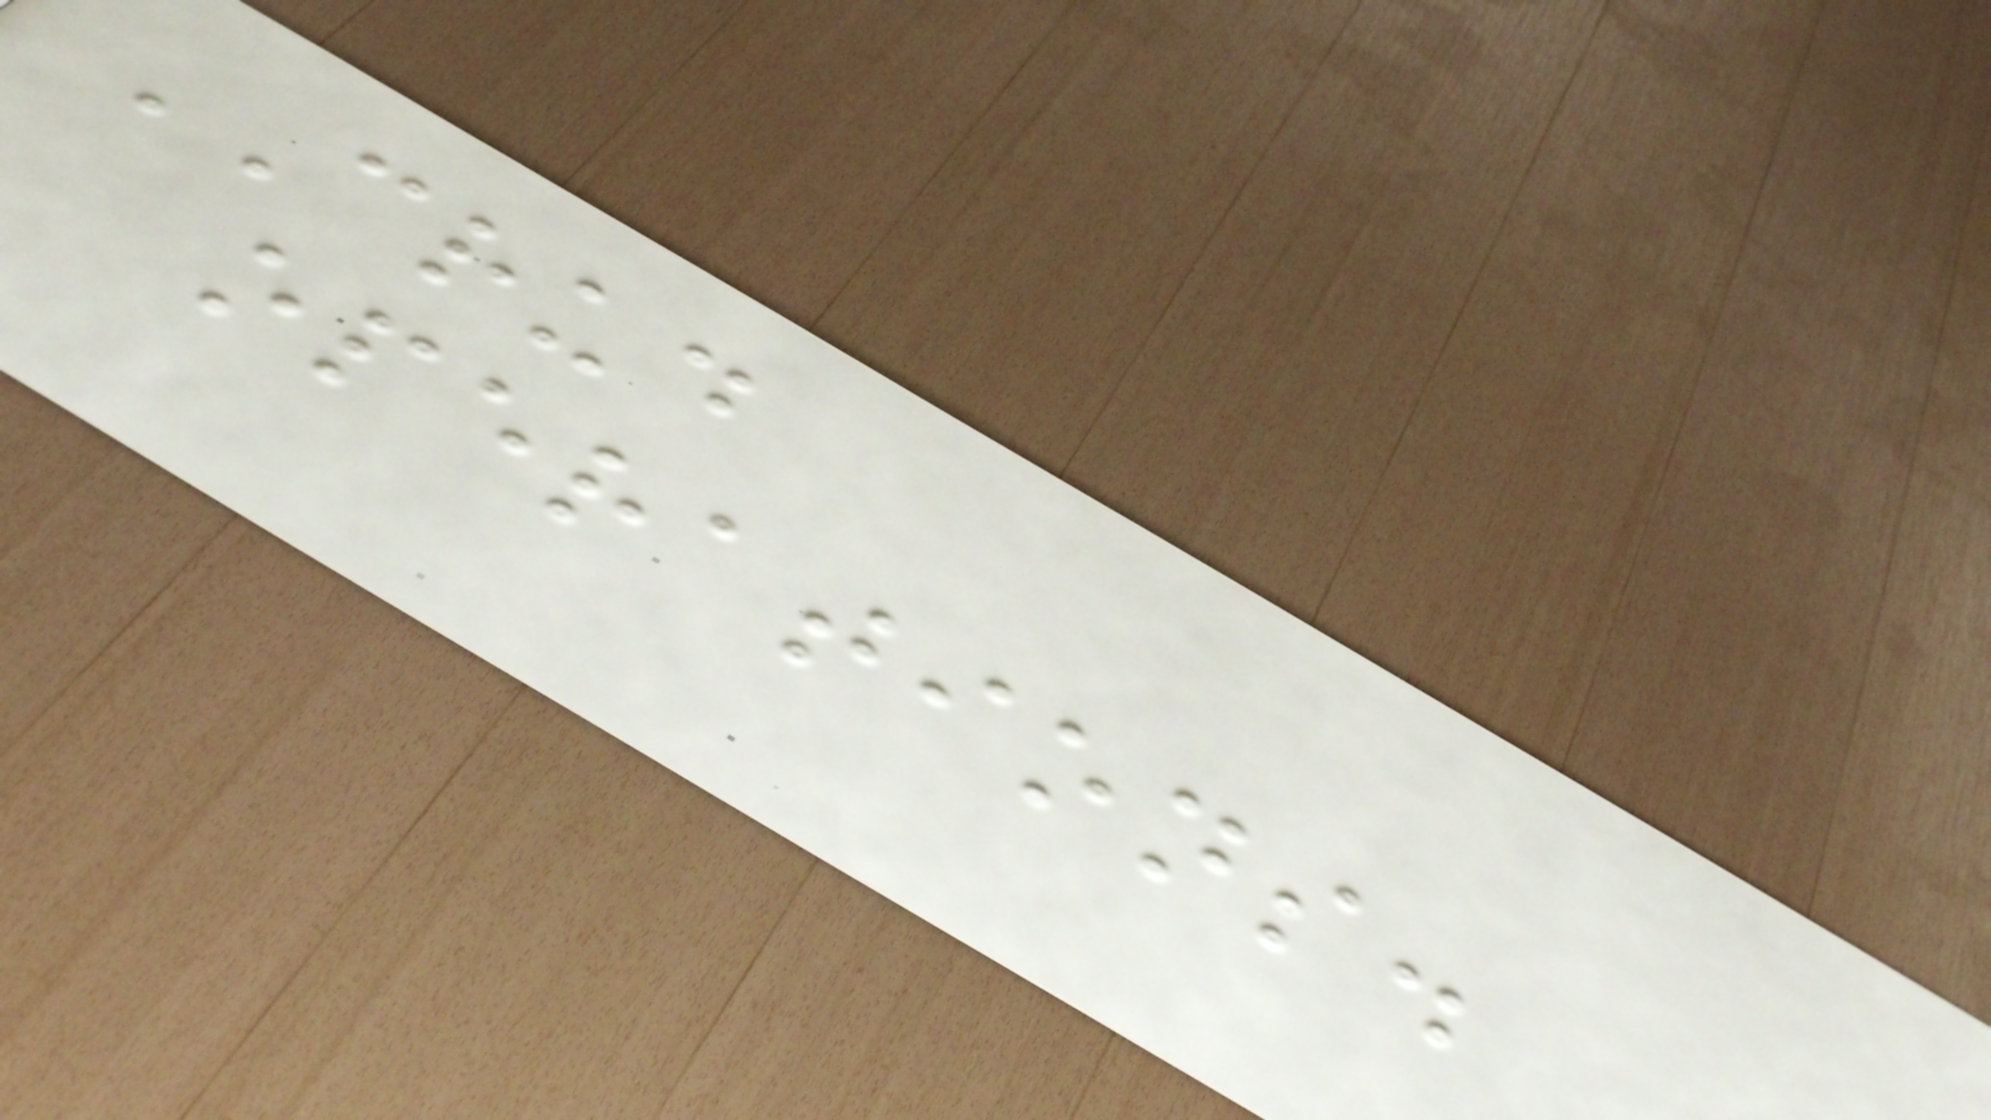CRUD
operations.
